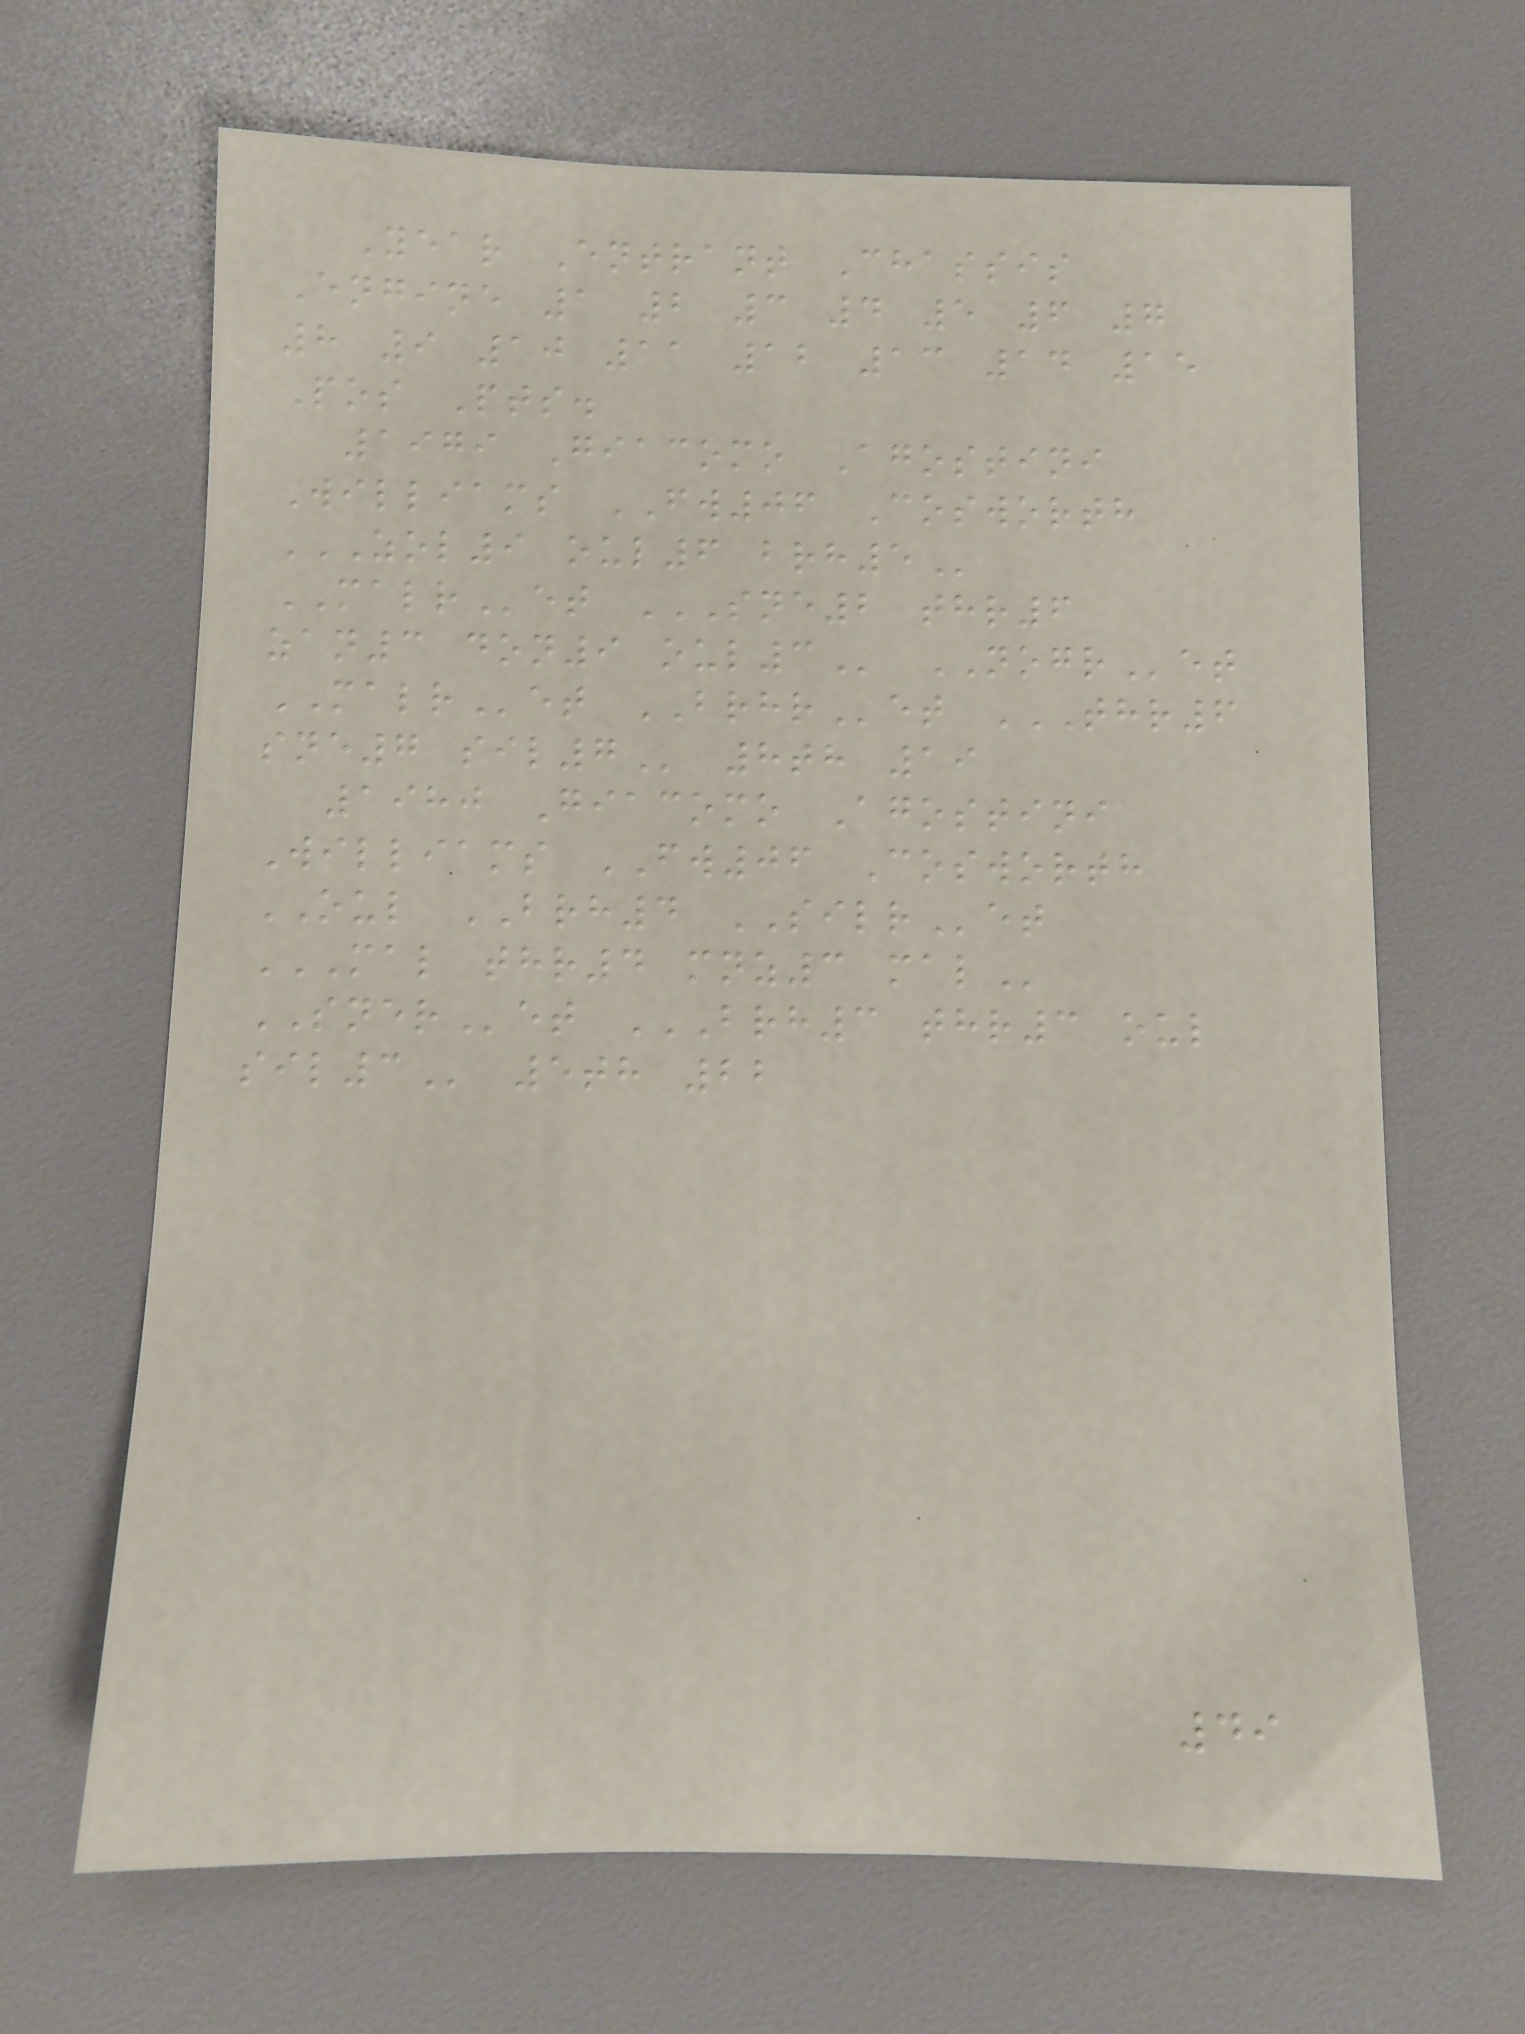Year Entrant Chassis
Engine 1 2 3 4 5 6 7
8 9 10 11 12 13 14 15
Pos Pts.
1979 Giacomo Agostini
Williams FW06 Cosworth
ZOL9 OUL6 BRH5
MALRet SNE2 THR6
ZAN3 DON9 OUL3 NOGRet
MALRet BRHRet THR6
SNE7 SIL7 8th 19
1980 Giacomo Agostini
Williams FW06 Cosworth
OUL BRH4 SILRet
MAL THR4 MNZ3 MAL
SNERet BRH3 THR3 OUL
SIL3 5th 22
49
